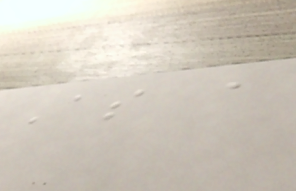As a
